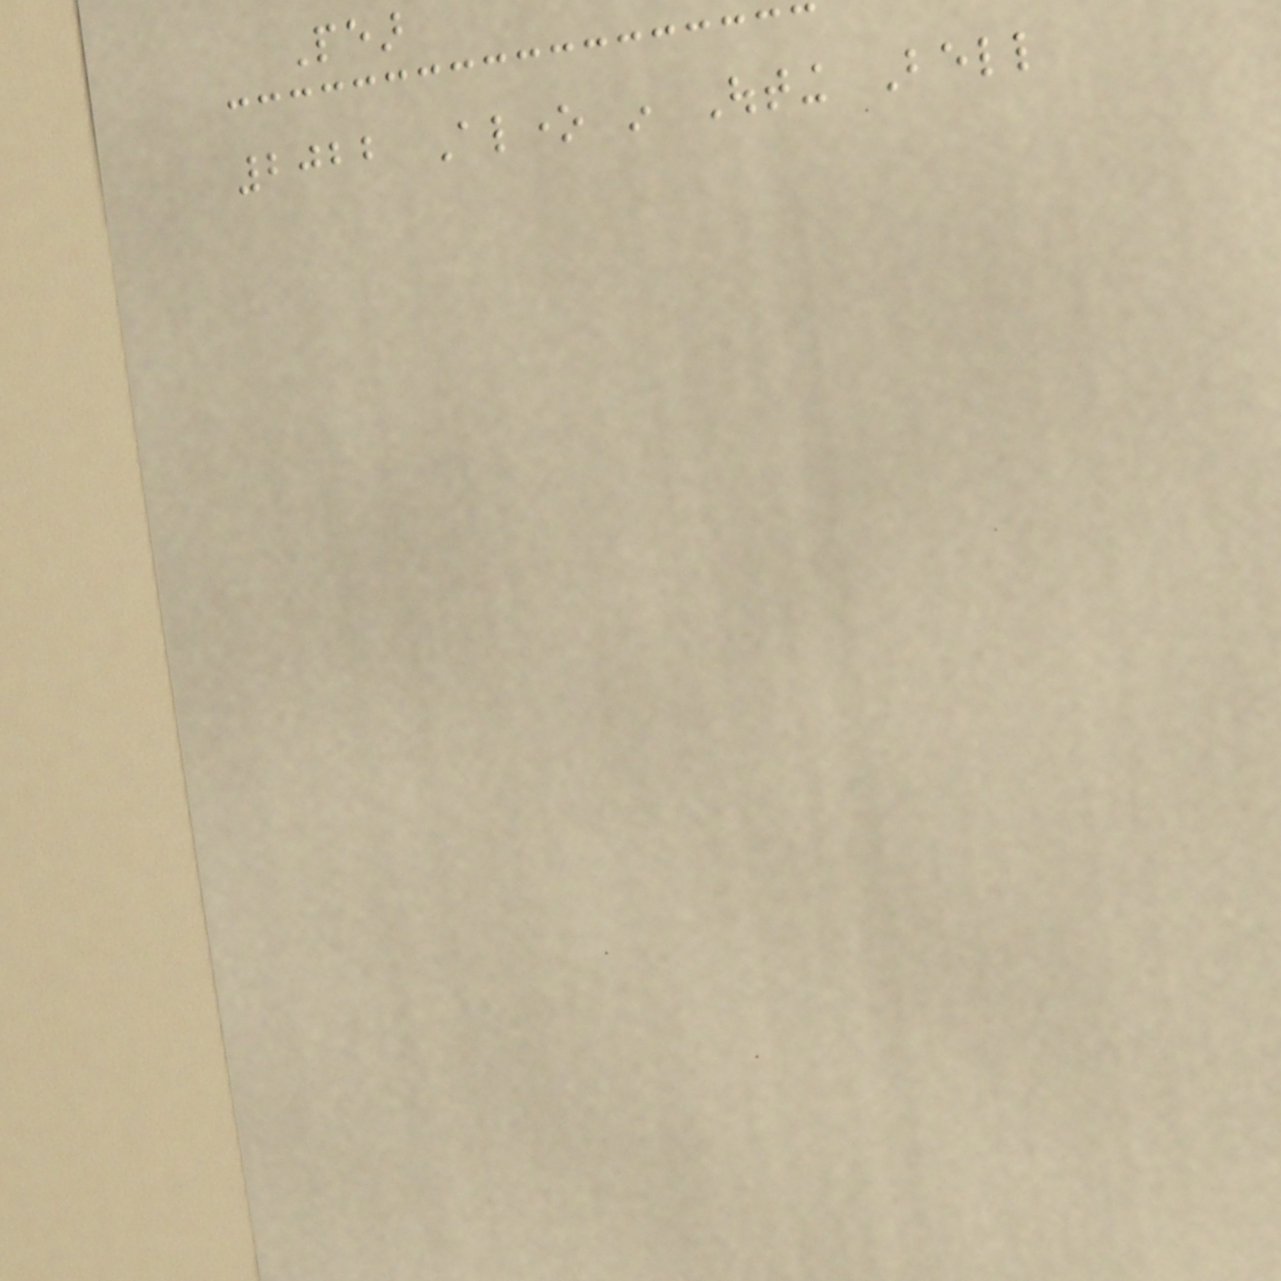Pear
2022 Alone in Outing Bell
